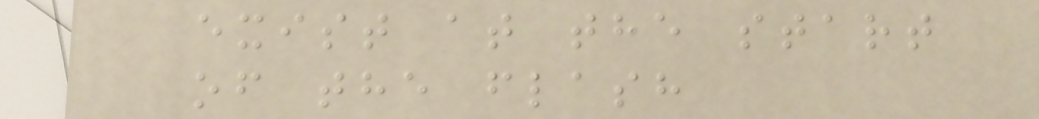exist at the start
of the flash
